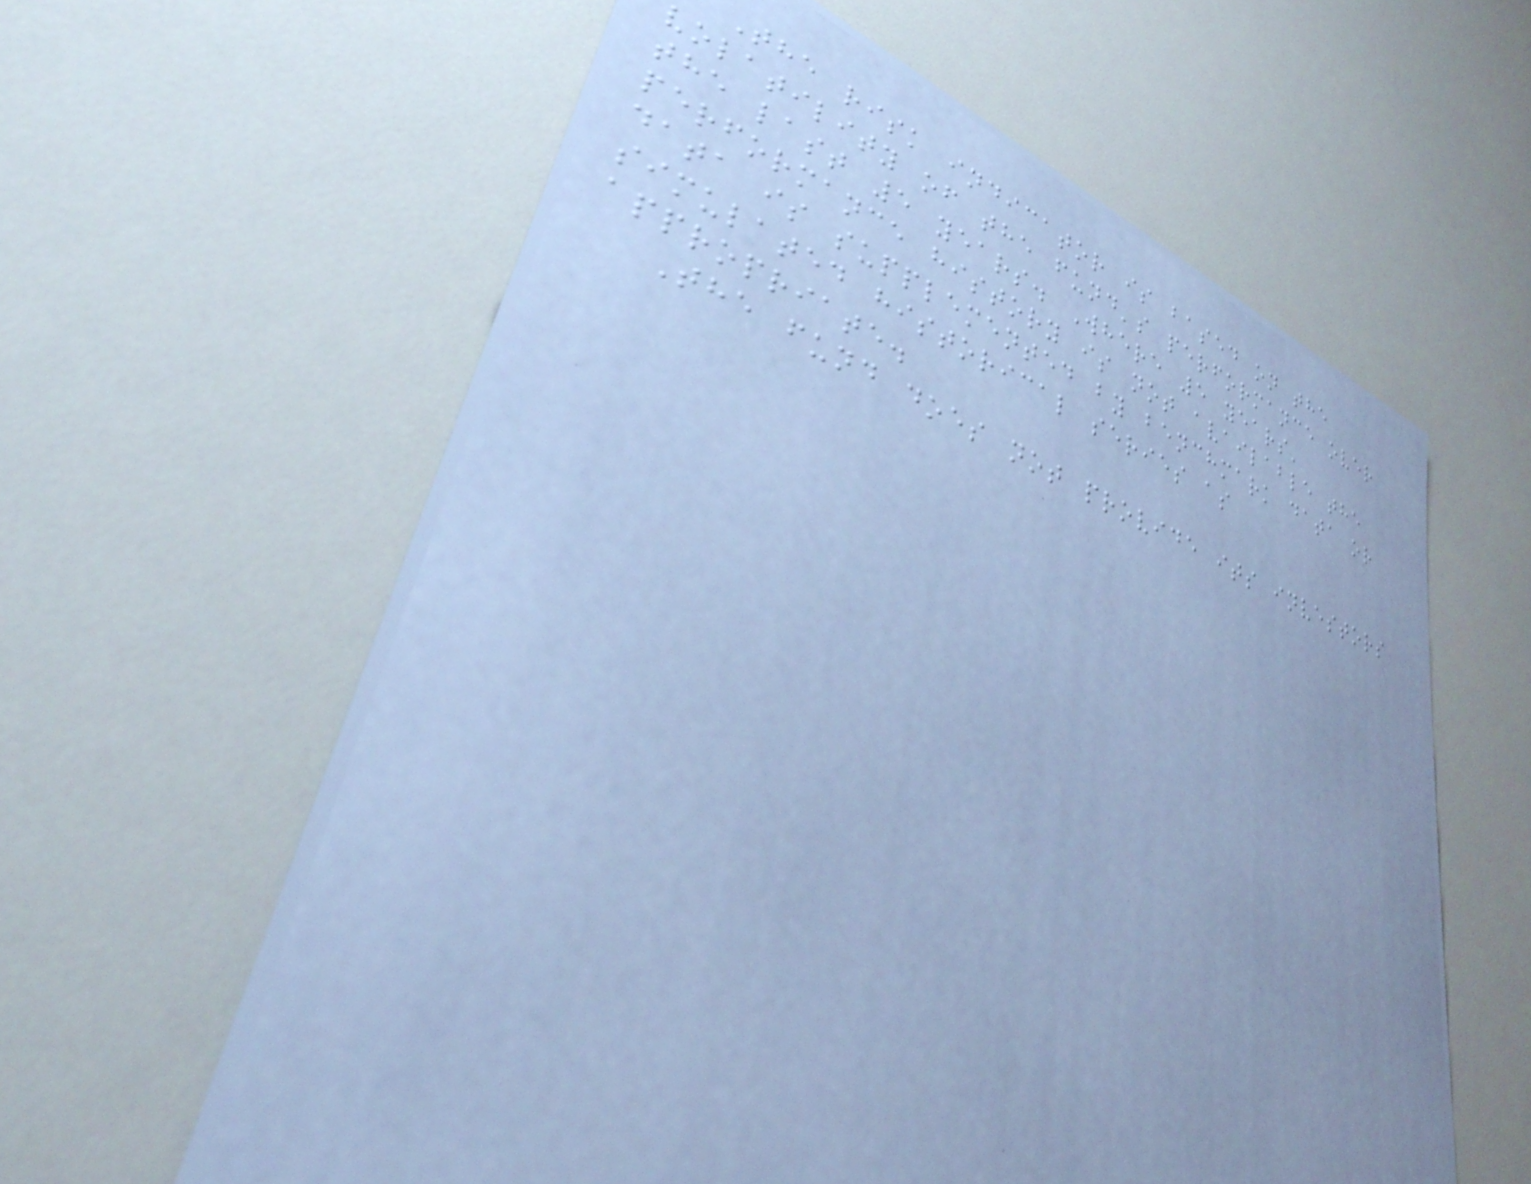The risk indicator is based on the
volatility of the fund's performance over
the last 5 years. Where 5 years'
performance history is not available the
data is supplemented by benchmark data or
simulated historical series as
appropriate.
The fund does not provide its investors
